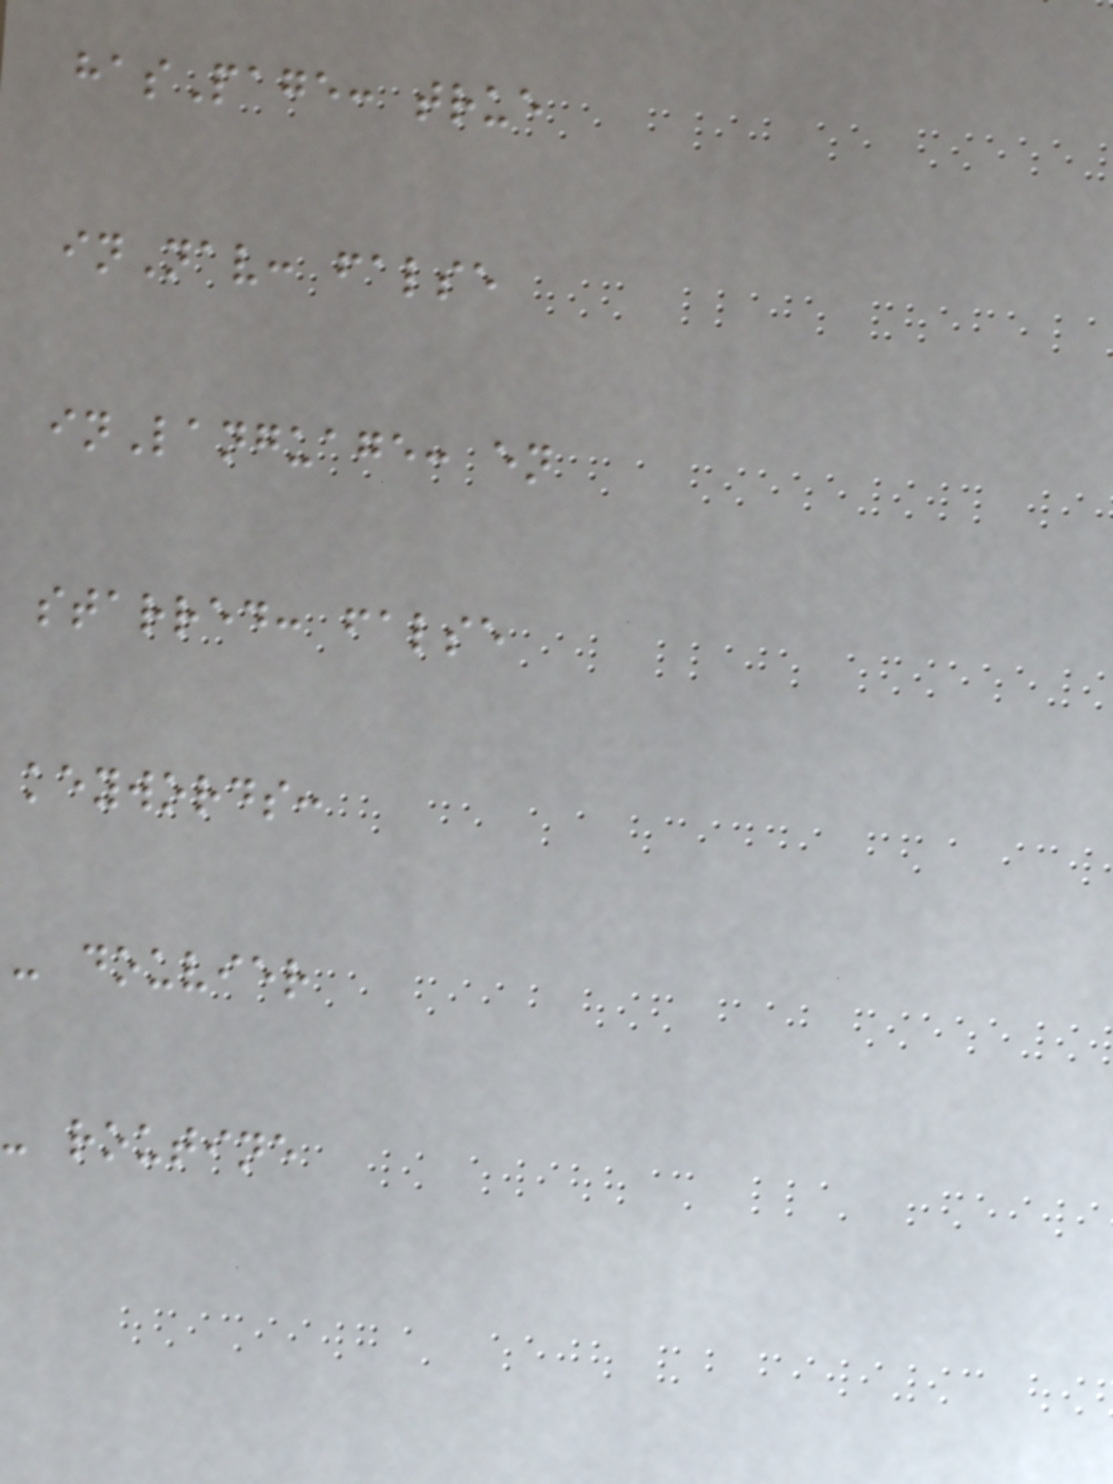hasPage: true
inNav: false
inLanguage: en
starred: false
keywords:
- douvier
- routine
